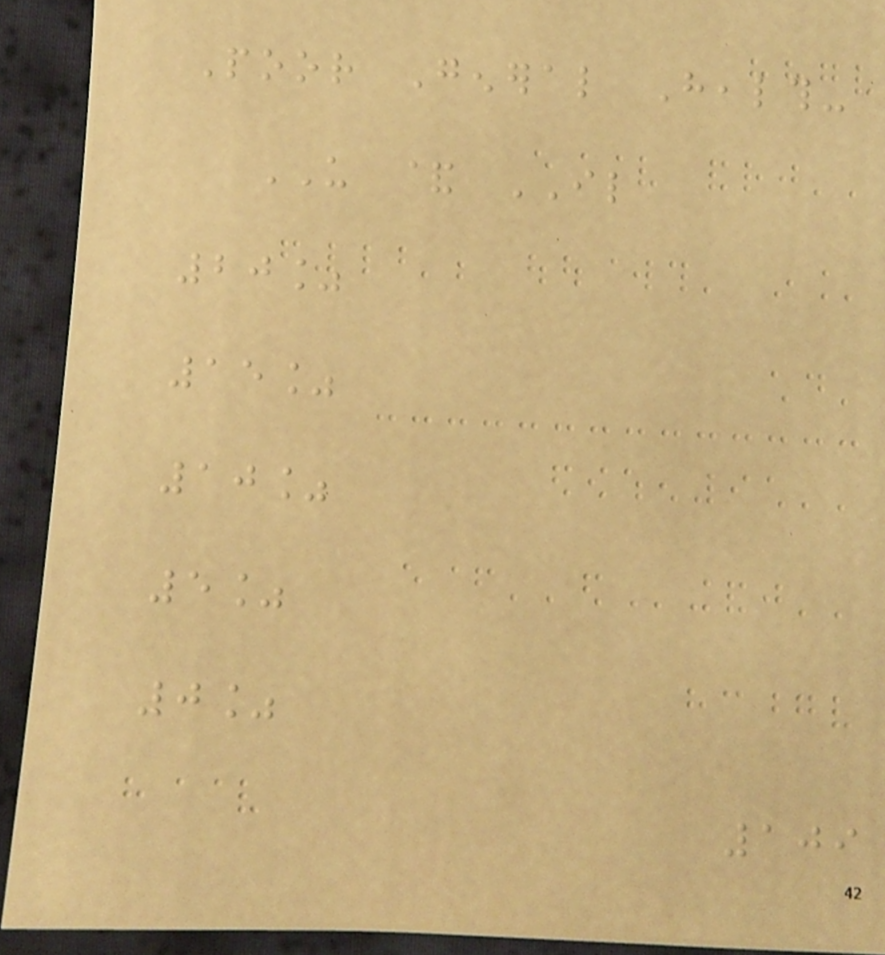Poor General Health-
US & IL
20%
15%
10%
5%
0%
109
